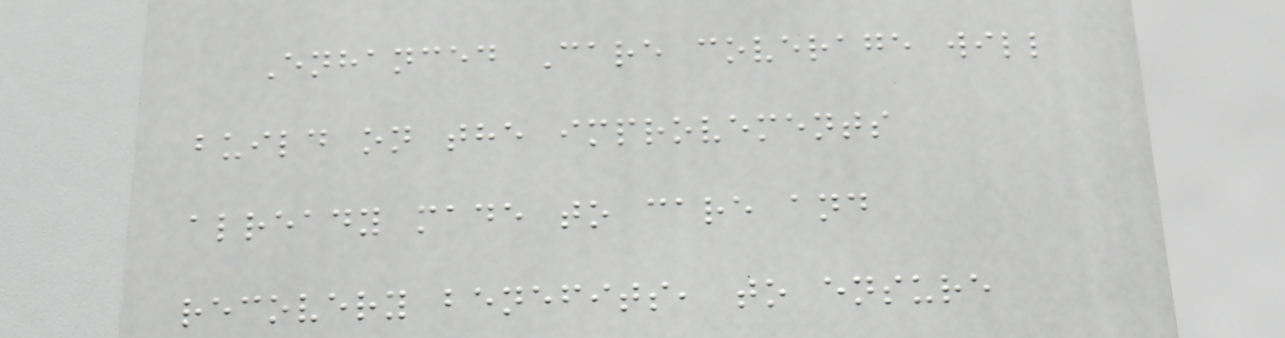Enhanced Care coverage will
build on the improvements
already made to care and
recovery benefits, to ensure
